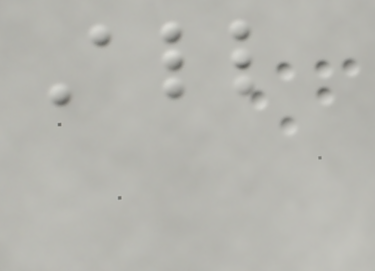All
